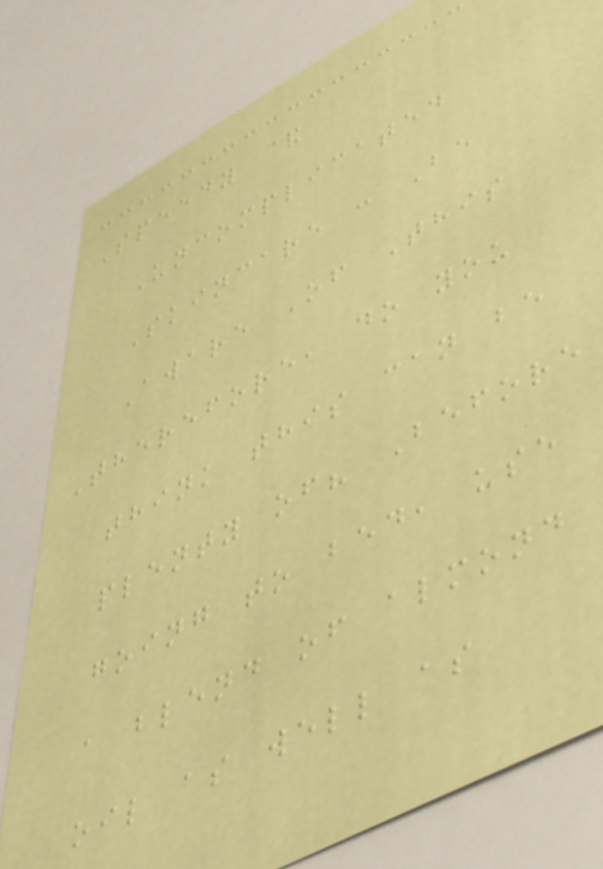Speedy &
Uncomplicated
Skincare : Be
Aware Of This
Therefore, do you
think this can be
plenty of? Before
going to bed, use
a blend of almond
oil as well as
